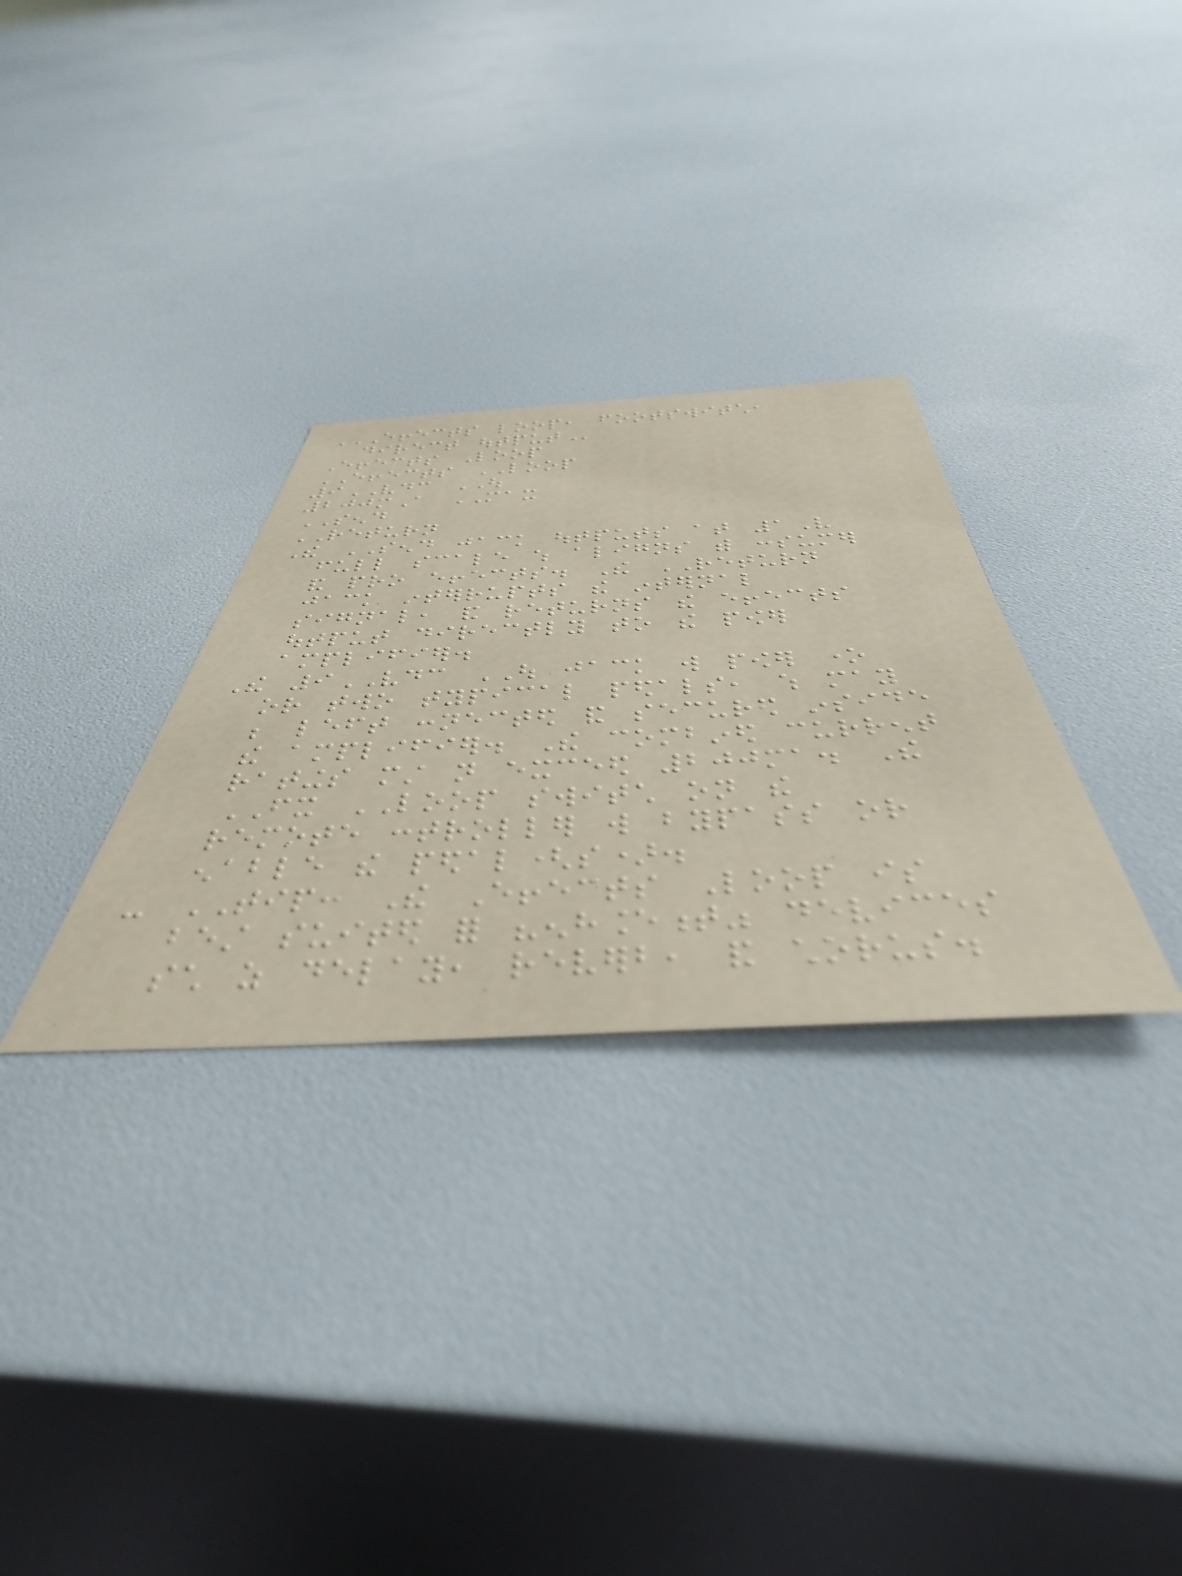EFFECTS LOOP, FOOTSWITCH,
DIRECT OUTPUT
Effects Loop
EFFECTS LOOP
9VDC OUT
200mA MAX
SEND
RETURN
The SEND jack outputs at 1V
full scale which aligns with consumer
and pro effects. The RETURN
jack interrupts the internal
signal, and returns the effects
output directly to the power
amplifier.
The 9VDC OUT jack will power one
or two typical pedals, which may
be left connected and secured inside
the amplifier. The combined current
ratings must not exceed 200ma. The
FX LOOP switch on the
remote controller will bypass or
enable the pedal(s).
- TIP: The Effects Loop is
best suited for "enhancement" devices
such as delay, reverb, and chorus.
